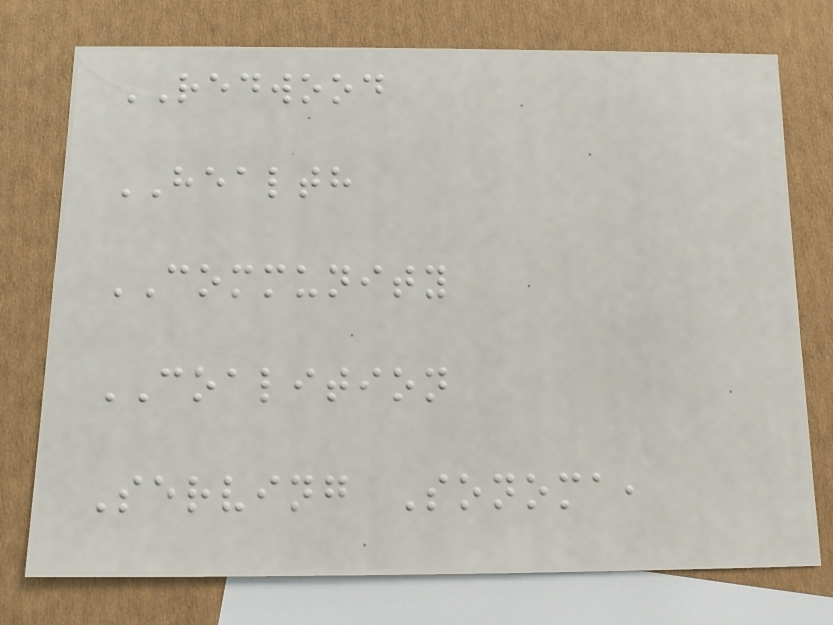REDWOOD
HEALTH
COMMUNITY
COALITION
Serving Sonoma,
